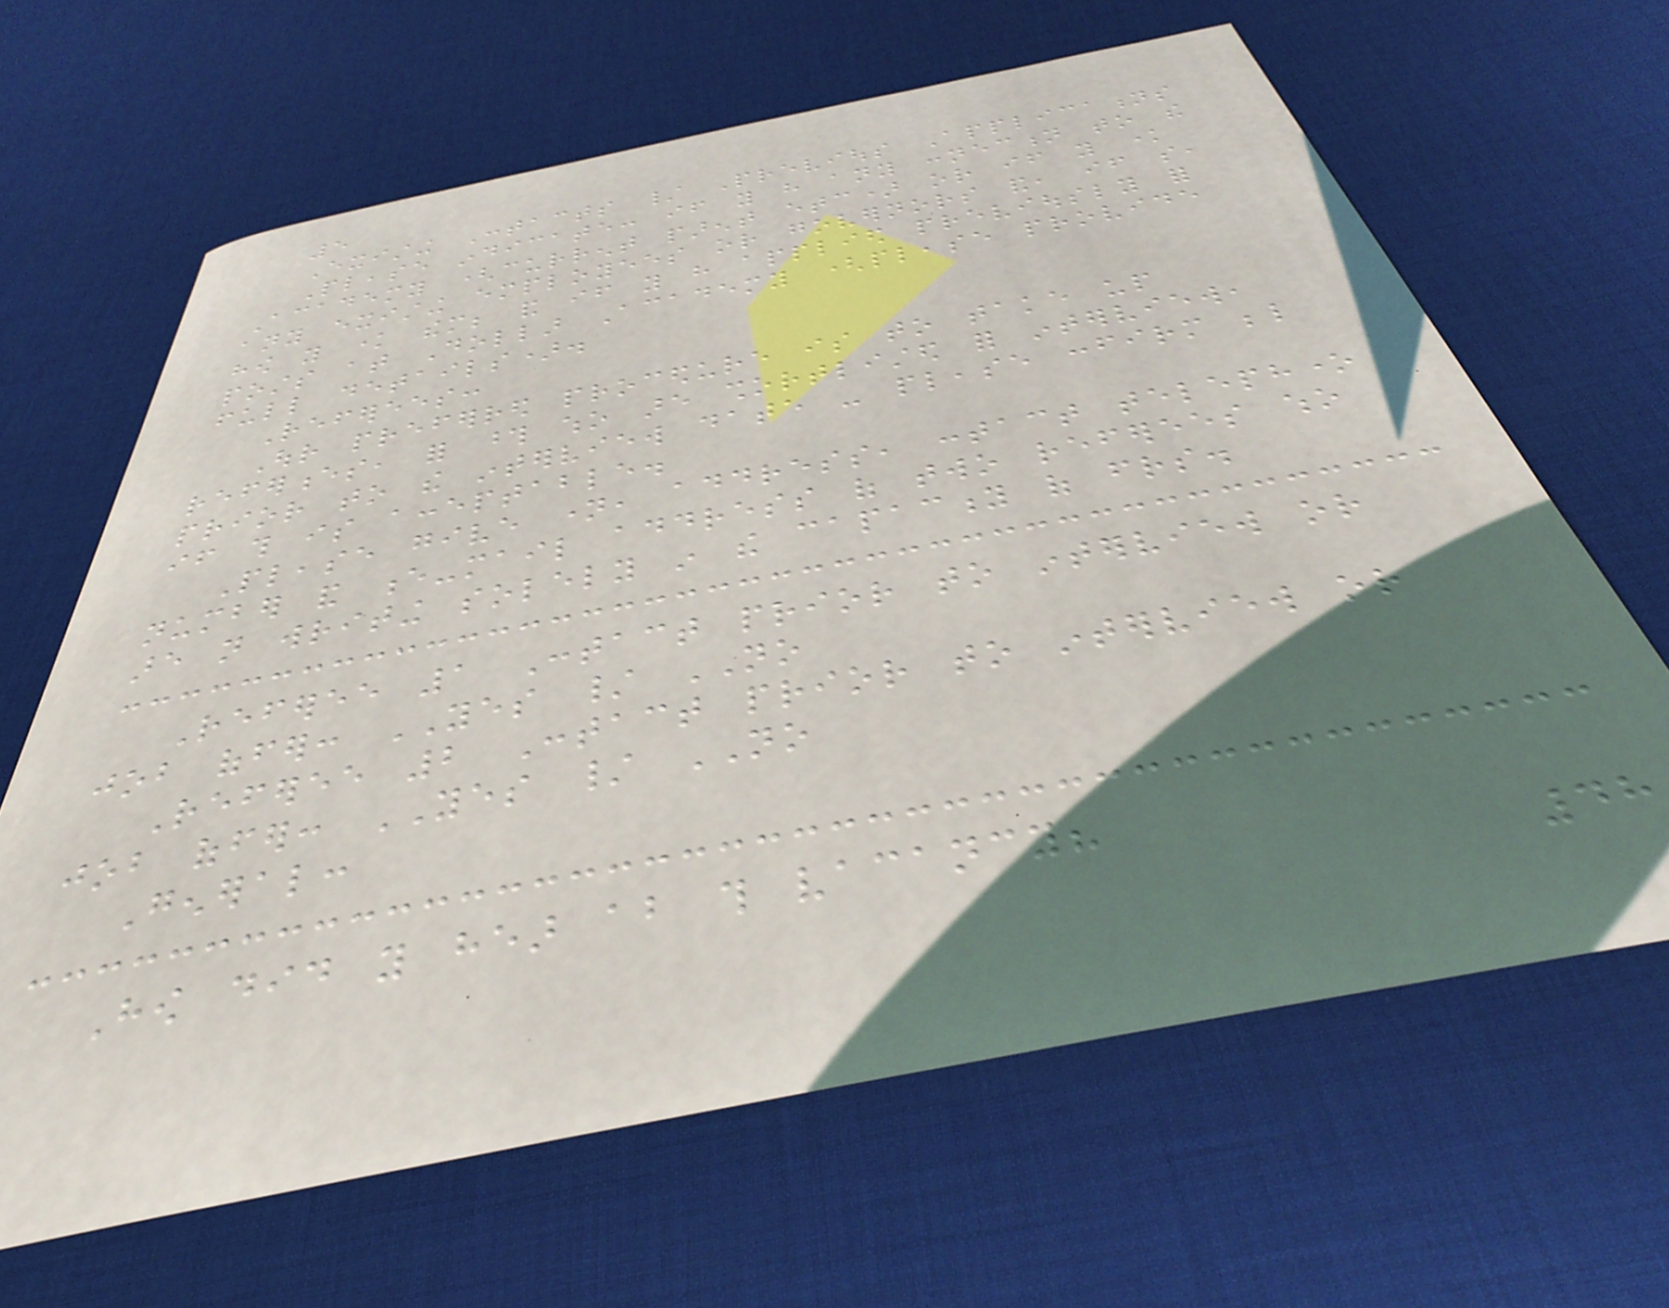5
Existing Contacts / Previous Applications
Please indicate: if you have any connection to the
Academy (current parent etc) or if you know
any existing employees or governors and, if so,
how you know them; and if you have applied previously for
posts at Dollar Academy (please provide
full details).
Referees:
Our preferred procedure is to take up
references, for those who are shortlisted for interview,
prior to the interview date - please confirm below
if this is acceptable.
Please give name, address, contact telephone
number and e-mail address of two referees who
are not writing solely in the capacity of friends.
Referee 1 Contact prior to interview or
job offer: YES / NO
Referee 2 Contact prior to interview or
job offer: YES / NO
General:
How did you hear about this vacancy?
48
